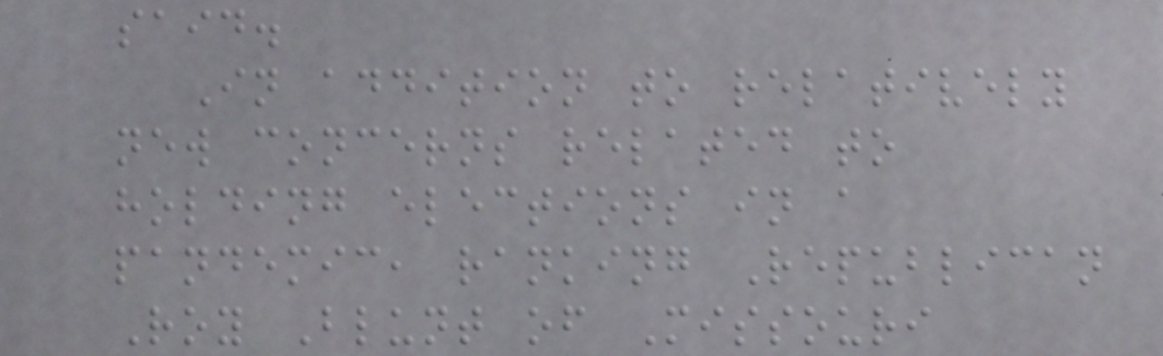said.
In addition to relatively
new concerns related to
holding elections in a
pandemic, ranking Republican
Roy Blunt of Missouri
